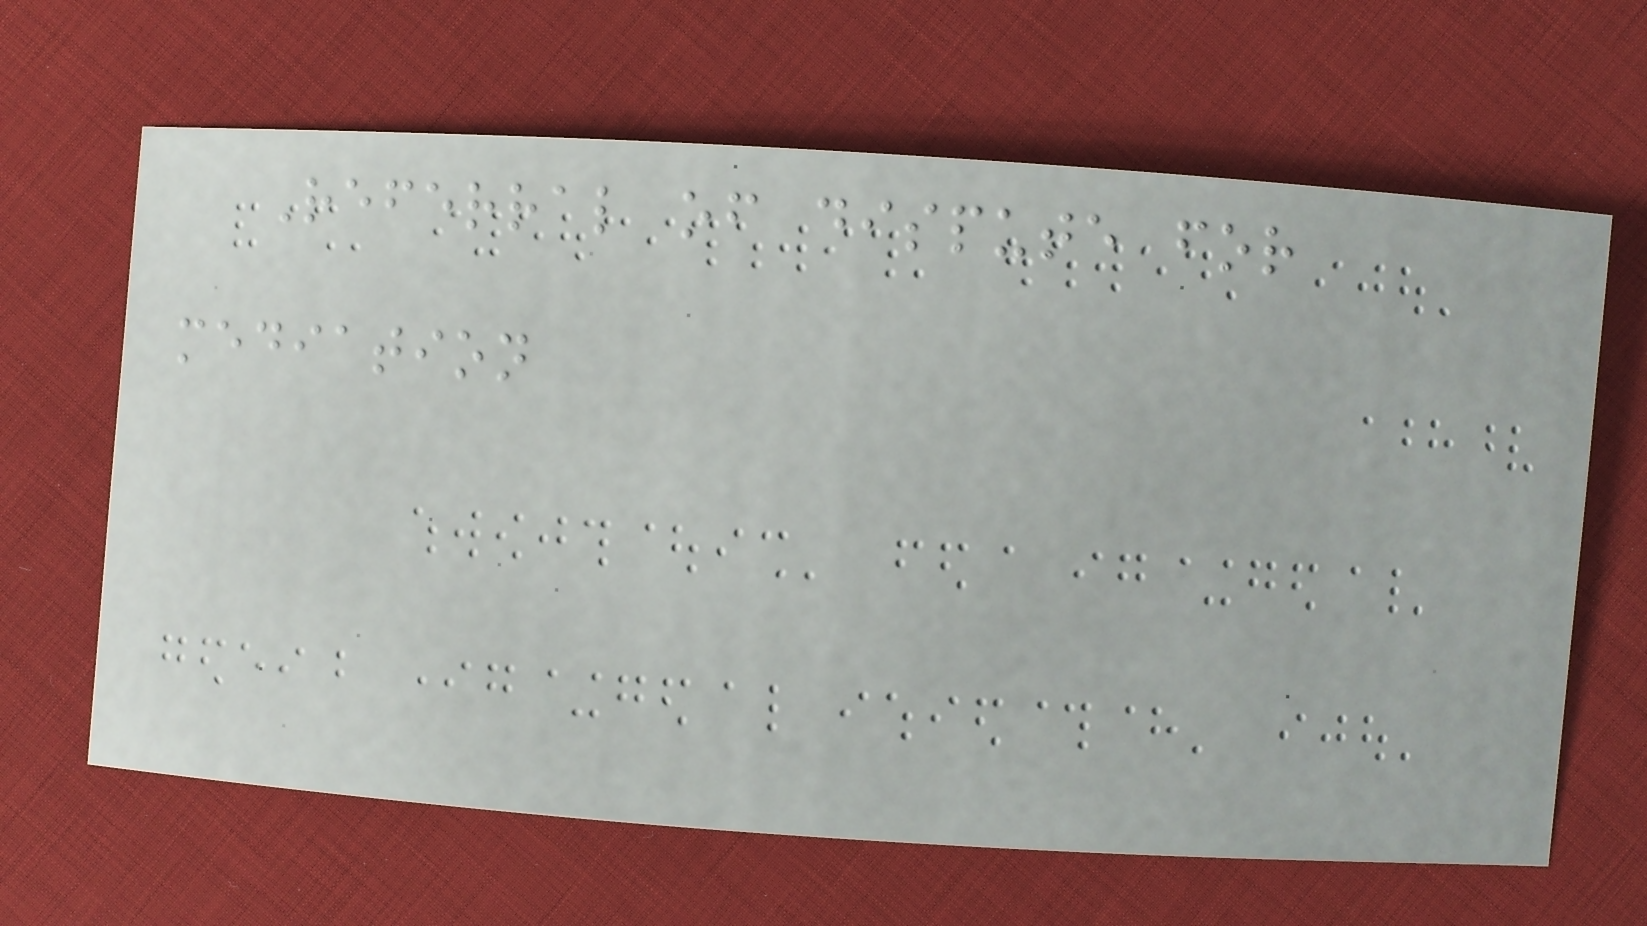Referral of dispute for
mediation
